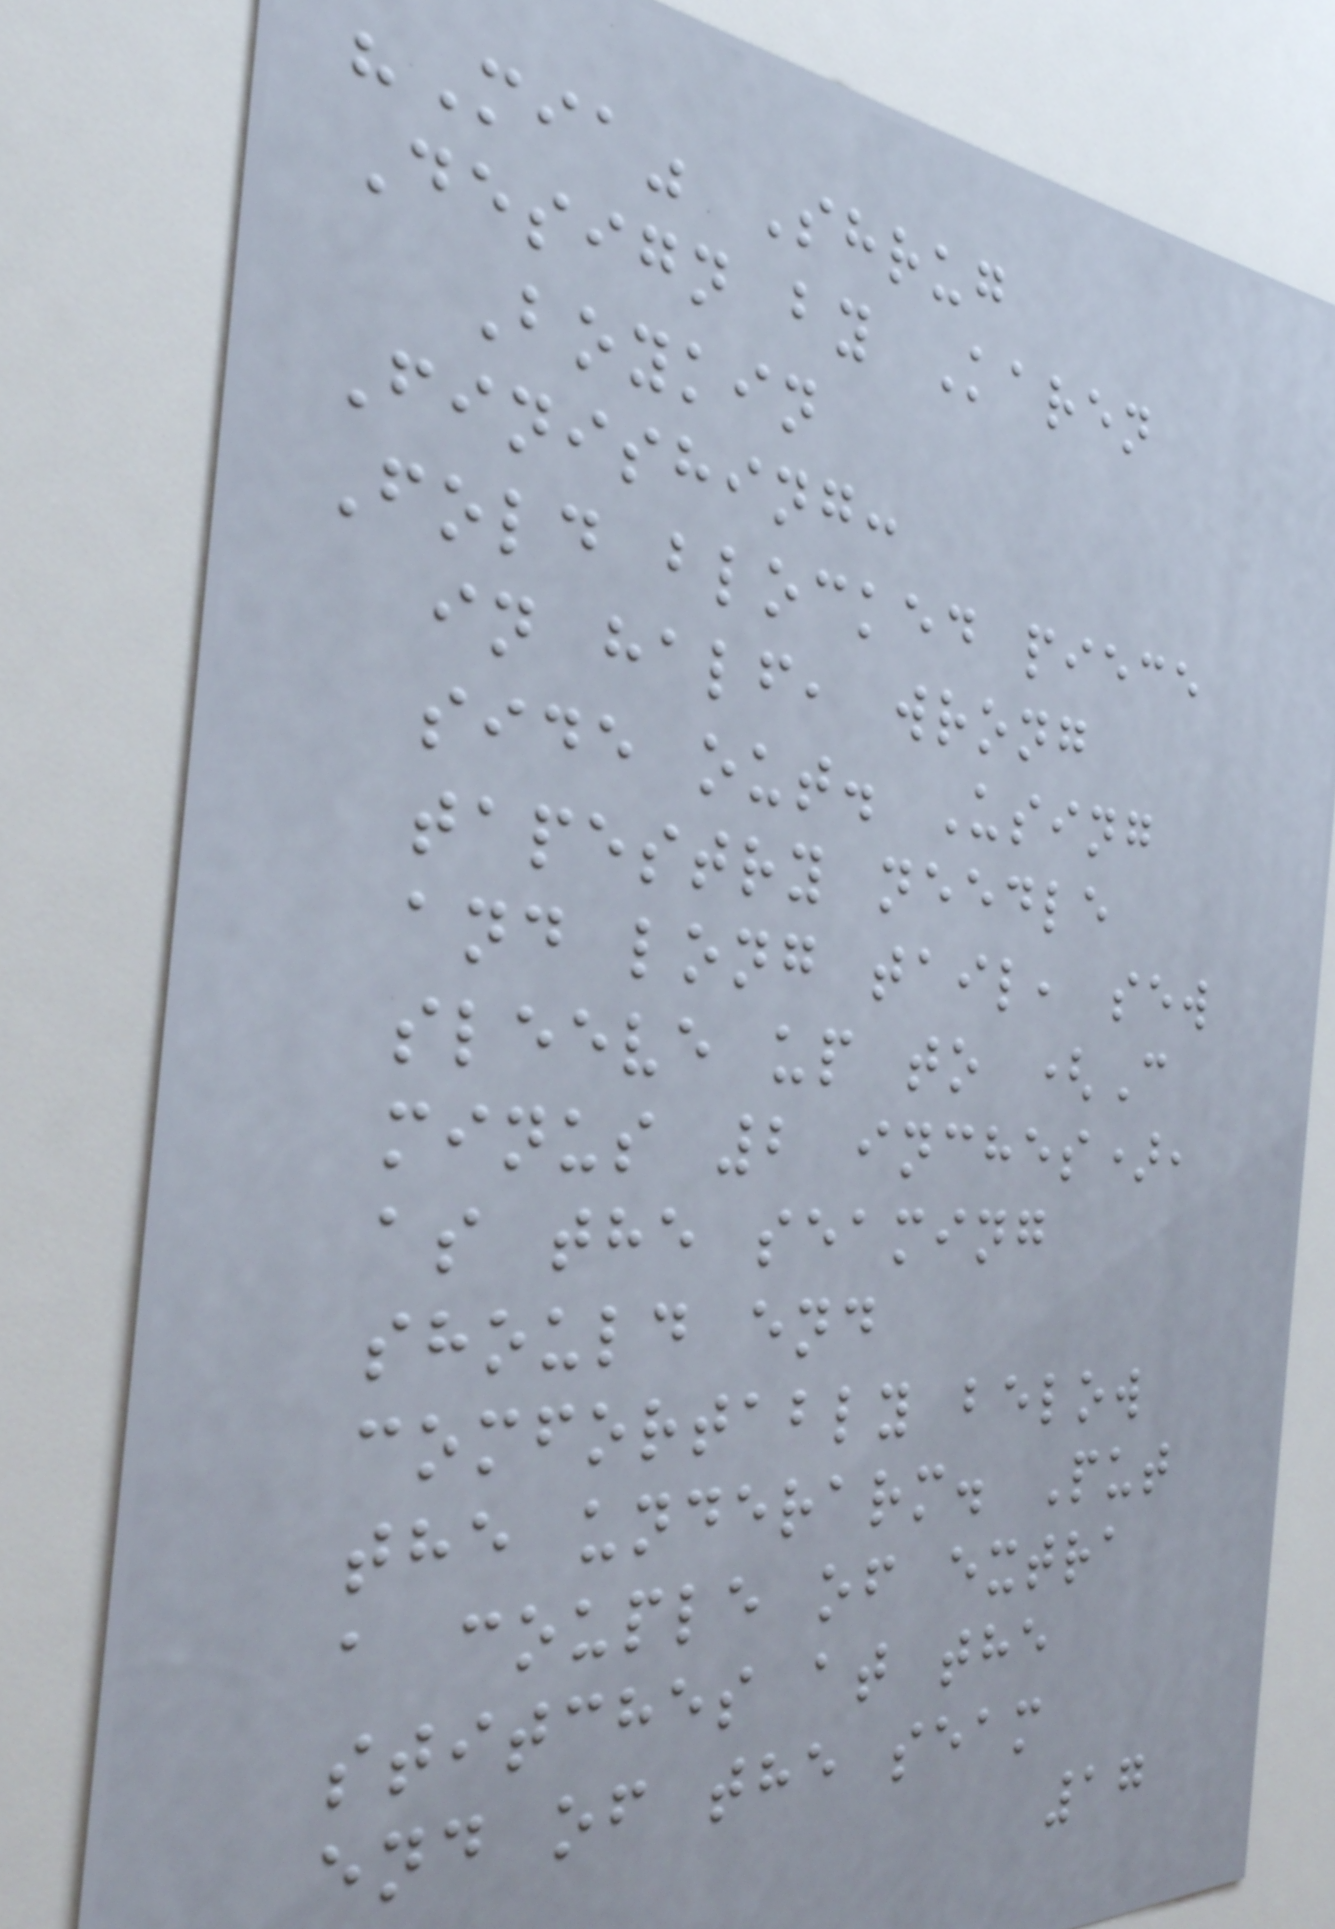"Mia" Shrug
Design by Karen
Boykin
Finishing:
Fold blocked piece
in half, wrong
side out. Using
tapestry needle
and long tail, sew
sleeve up to (C
minus 2 inches),
as the seaming
should end
comfortably below
the underarm. Put
a couple of extra
stitches at the
end of the seam
17
